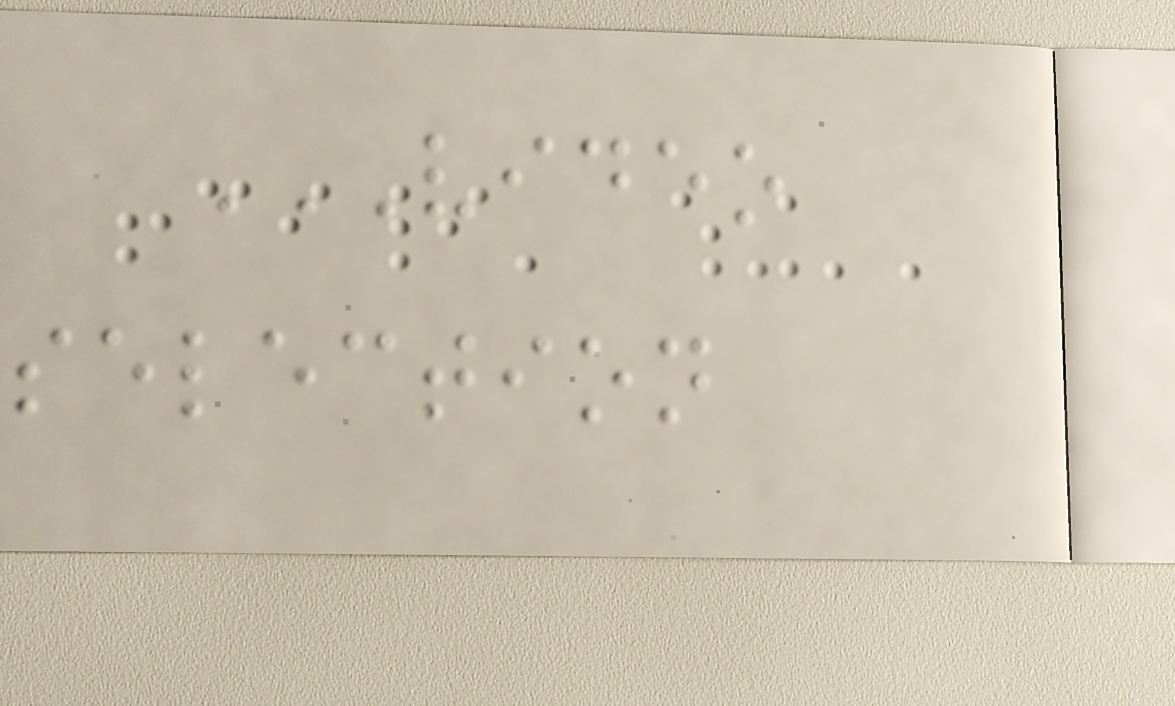VIDEO
SELECTION
